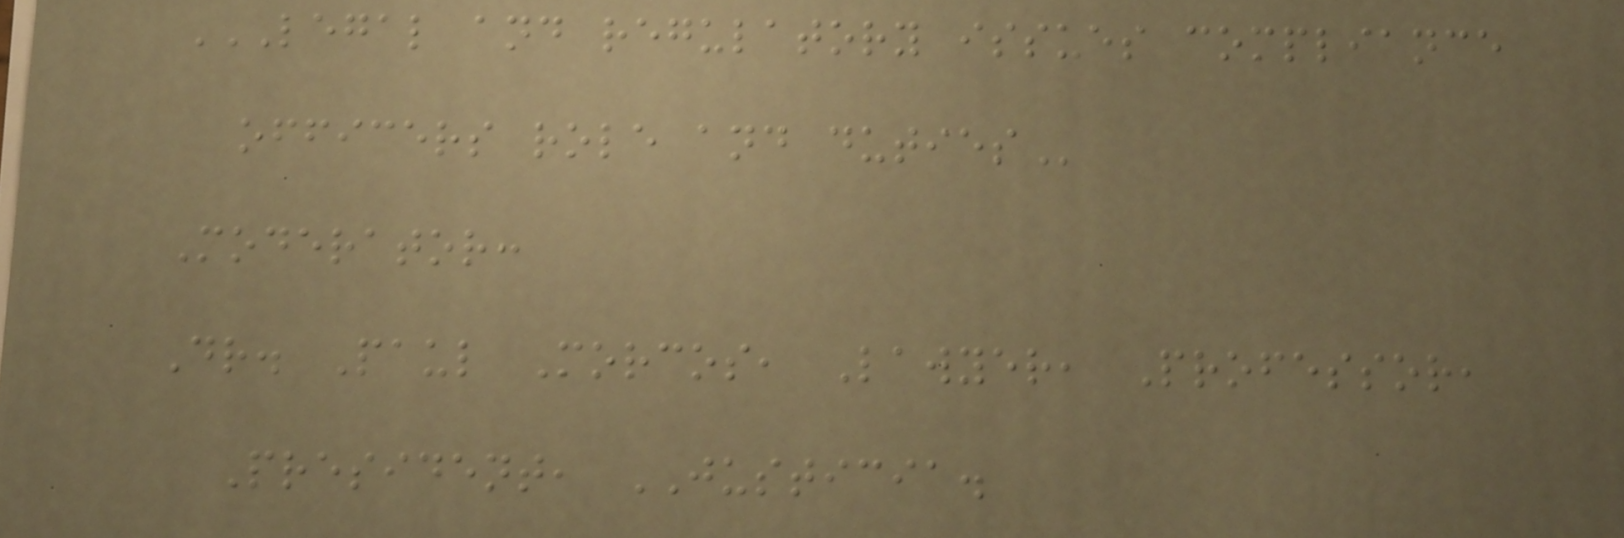LEGAL AND REGULATORY ISSUES COMPLIANCE
OFFICERS ROLE AND DUTIES
Moderator:
Dr. Paul Morcos, Lawyer, Professor,
President, JUSTICIA.
